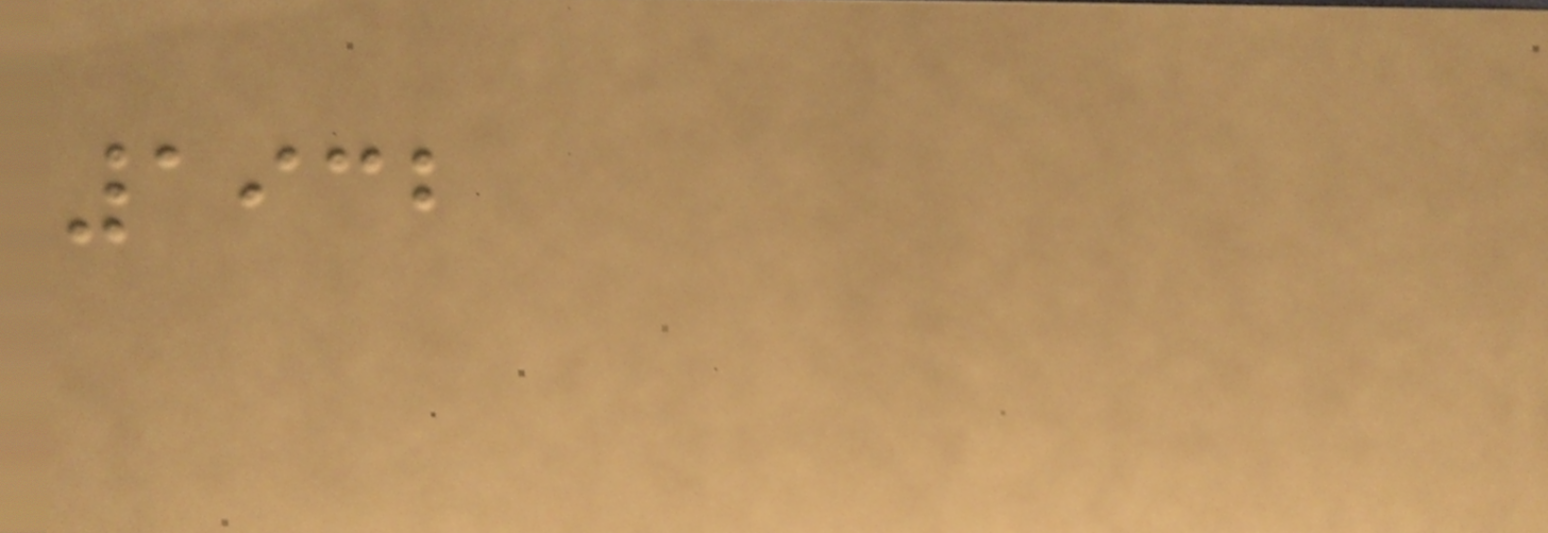1932
